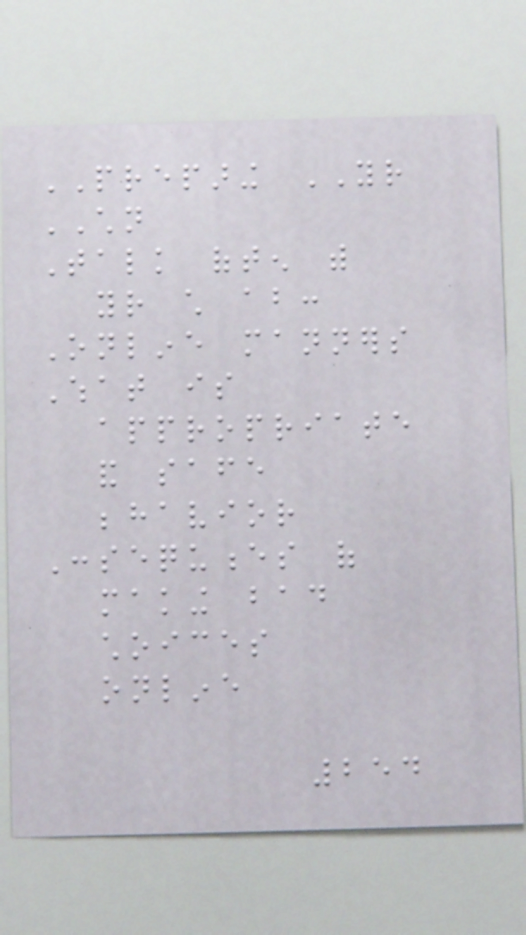PREPARING YOUR
CHILDREN
Talk often with
your child about:
Online manners
What is
appropriate
and safe
behavior
Consequences of
making bad
choices
online
254
